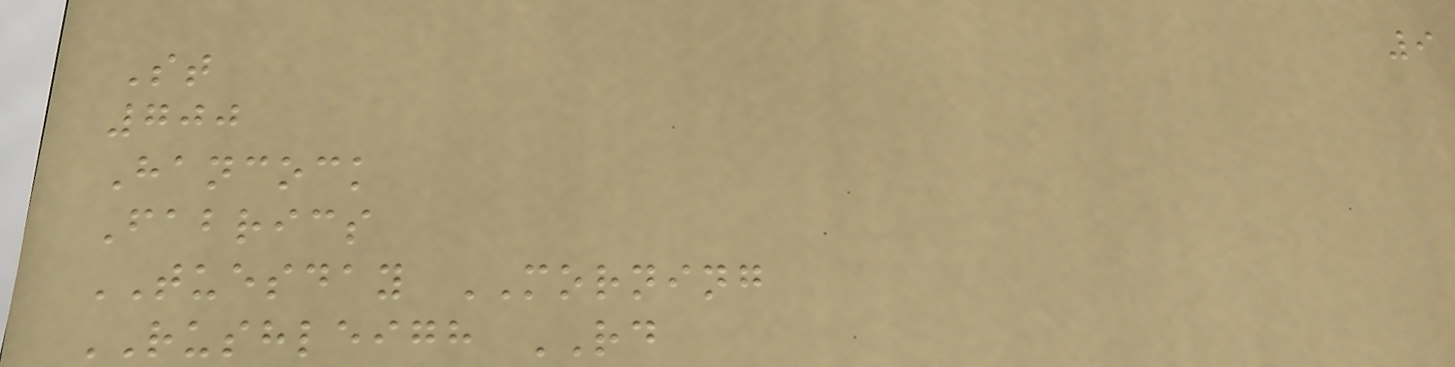9
St
700
Hancock
Fabrics
TUESDAY MORNING
RUSHLEIGH RD
